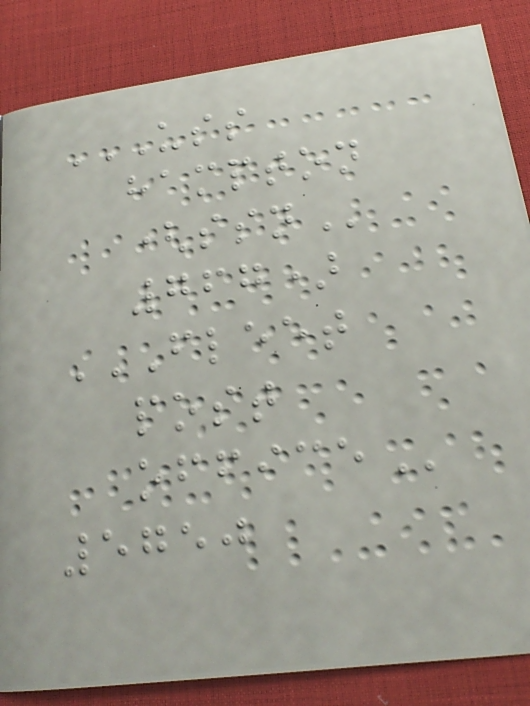USS
HAMPTON
(SSN
767)
FLEET
POST
OFFICE
5750
